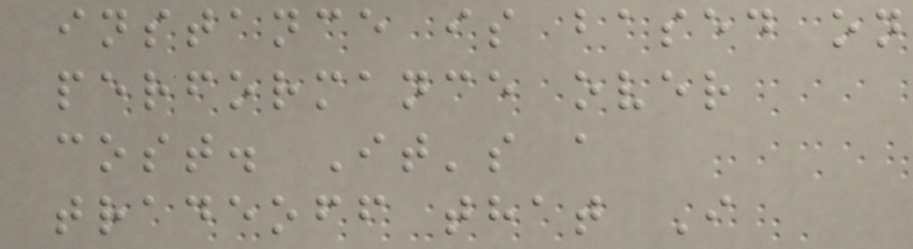instance is based on
performance over
cost. It's a
tradeoff that I
